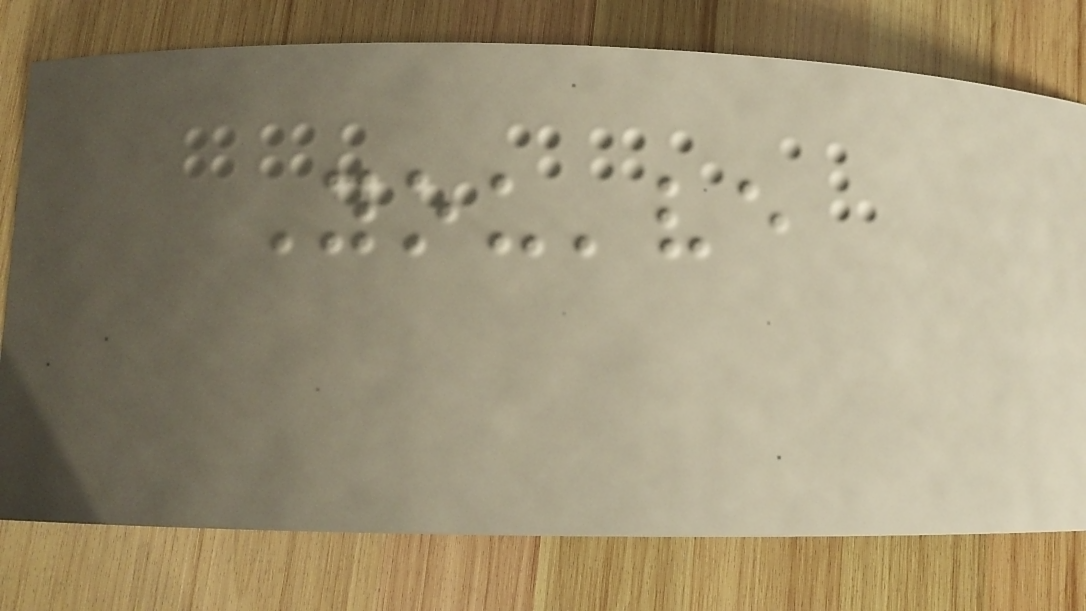You've
